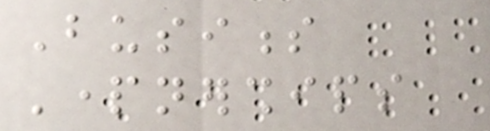Business
Partnerships
